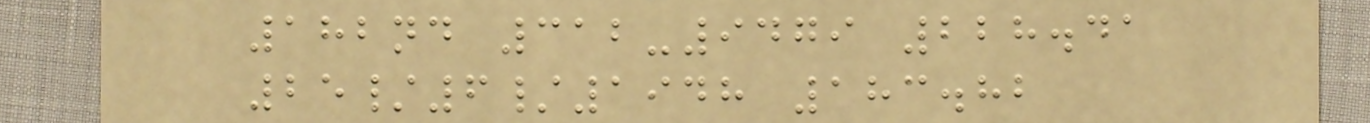182nd 312-9479 228.41
25/6/1948 183.82
